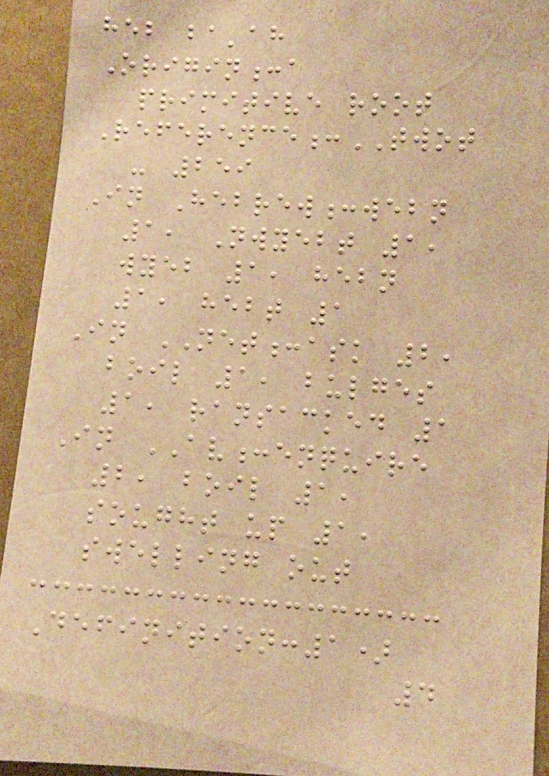heb ba'ah
Origin:a
primitive root
Reference:TWOT
- 259
In Hebrew:webn
1, Nwyebt 1,
wyeb 1, hebn
1, hebt 1
In NET:ask 2,
boil 1, bulges
1, ransacked 1
In AV:enquire
2, boil 1,
sought up 1,
swelling out
Definition:1)
4
